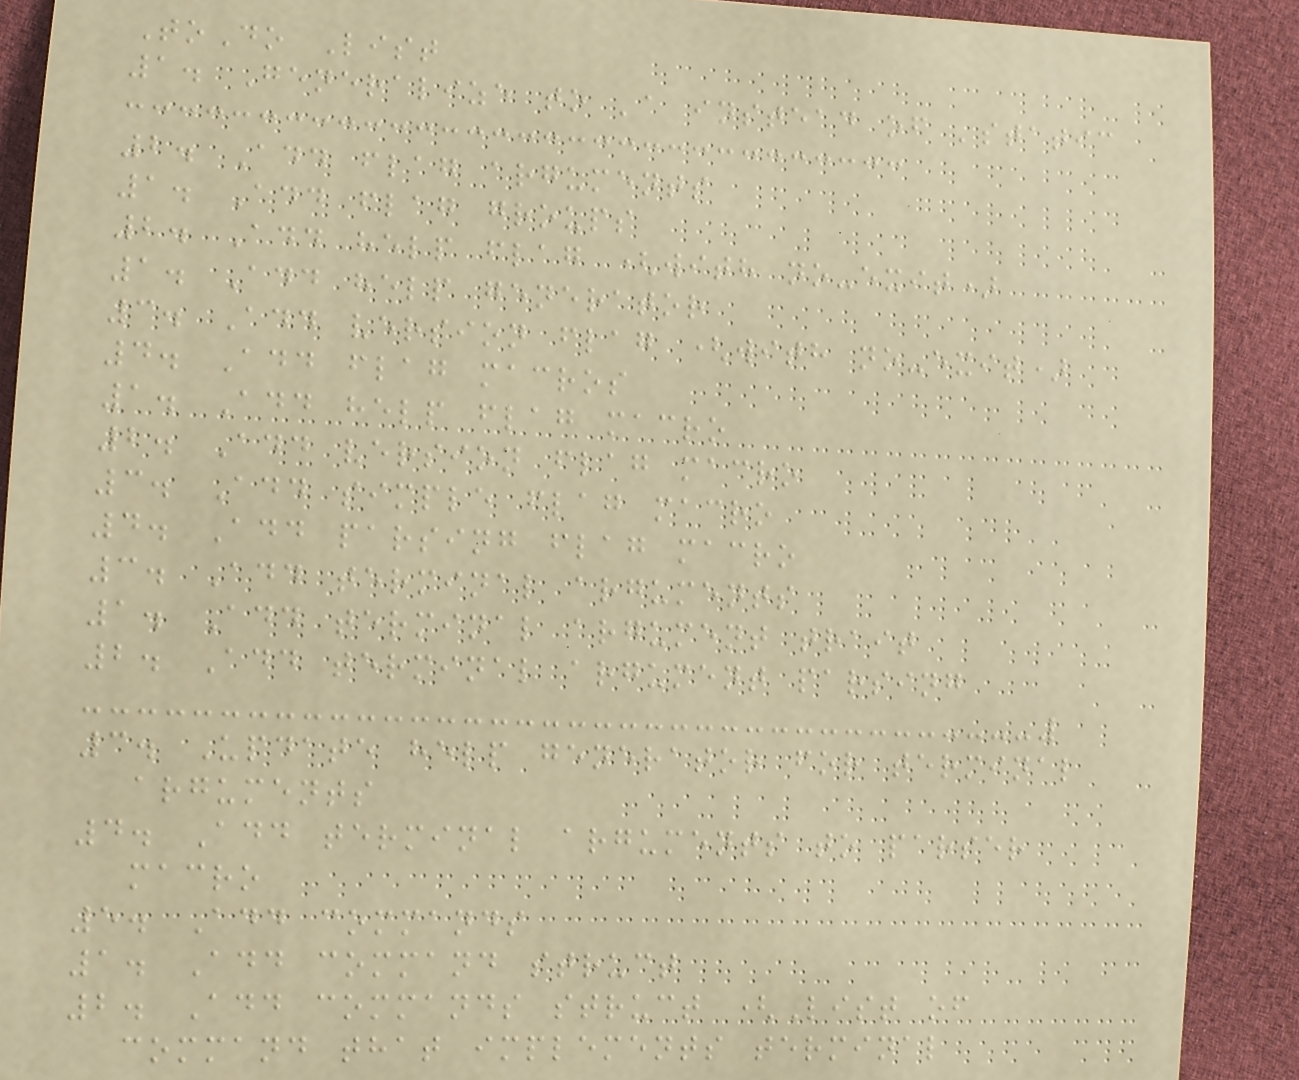ToDo List
1. Generalize to 'a instead of 'static
2. Add flag arguments
1. Add flag groups
2. Add help flag (with no-exit)
1. Add help generator
3. Add version flag (with no-exit)
4. Add flag macros
1. Add help flag macro
2. Add version flag macro
3. Add simple flag macro
4. Add parsing flag macro
3. Add terminal arguments
1. Add terminal argument trait
2. Add terminal argument parsing
3. Update help generator for terminal
arguments
4. Add terminal arguments to parser
macro
5. Add commands
1. Add command struct
2. Add commands struct (List of
command that implements terminal
